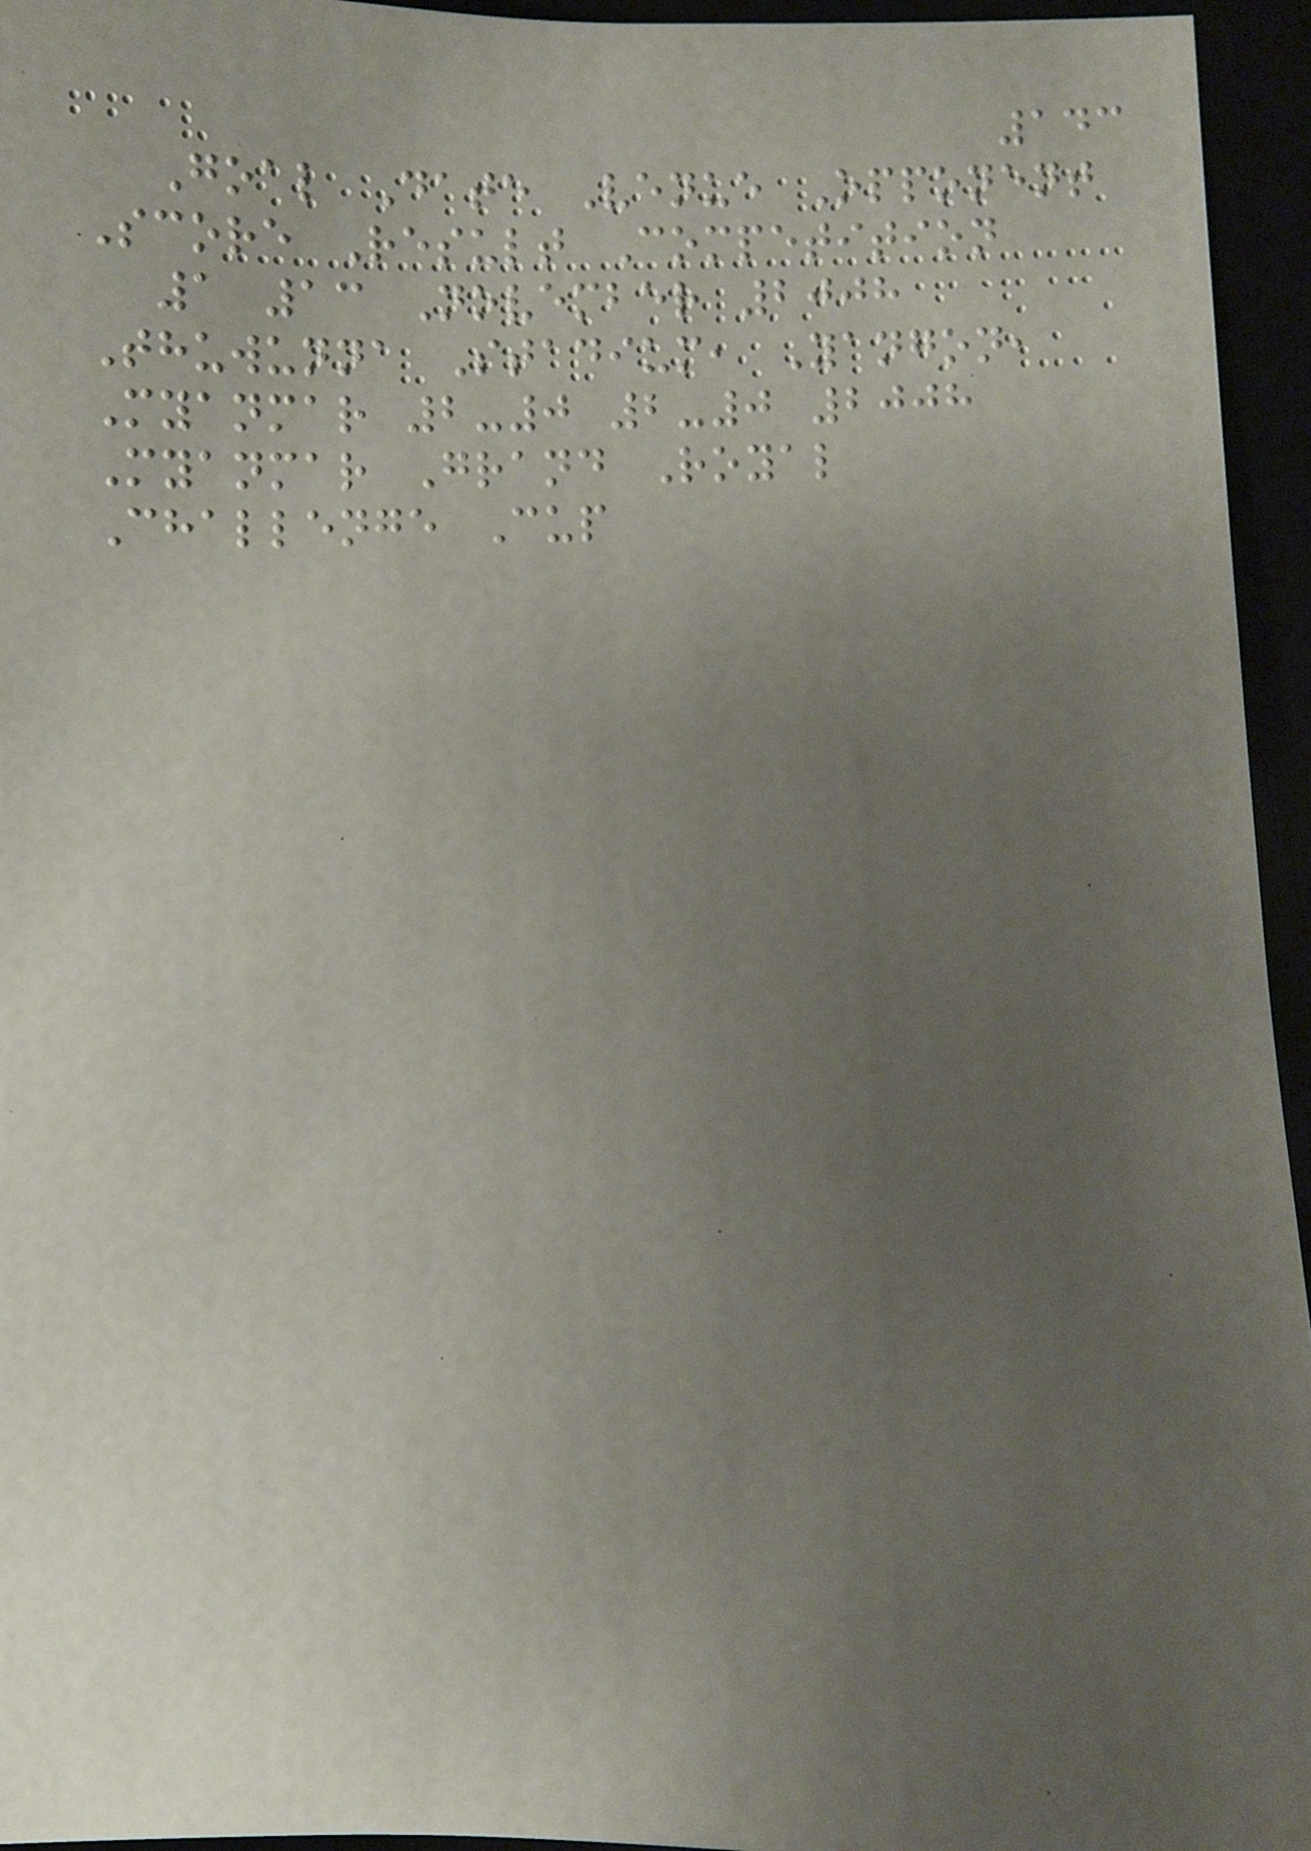143
Goal Date Venue Opponent
Score Result Competition
1 13 November 2008
Thuwunna Stadium, Yangon,
Myanmar 2-0 2-0 2008
Myanmar Grand Royal
Challenge Cup
